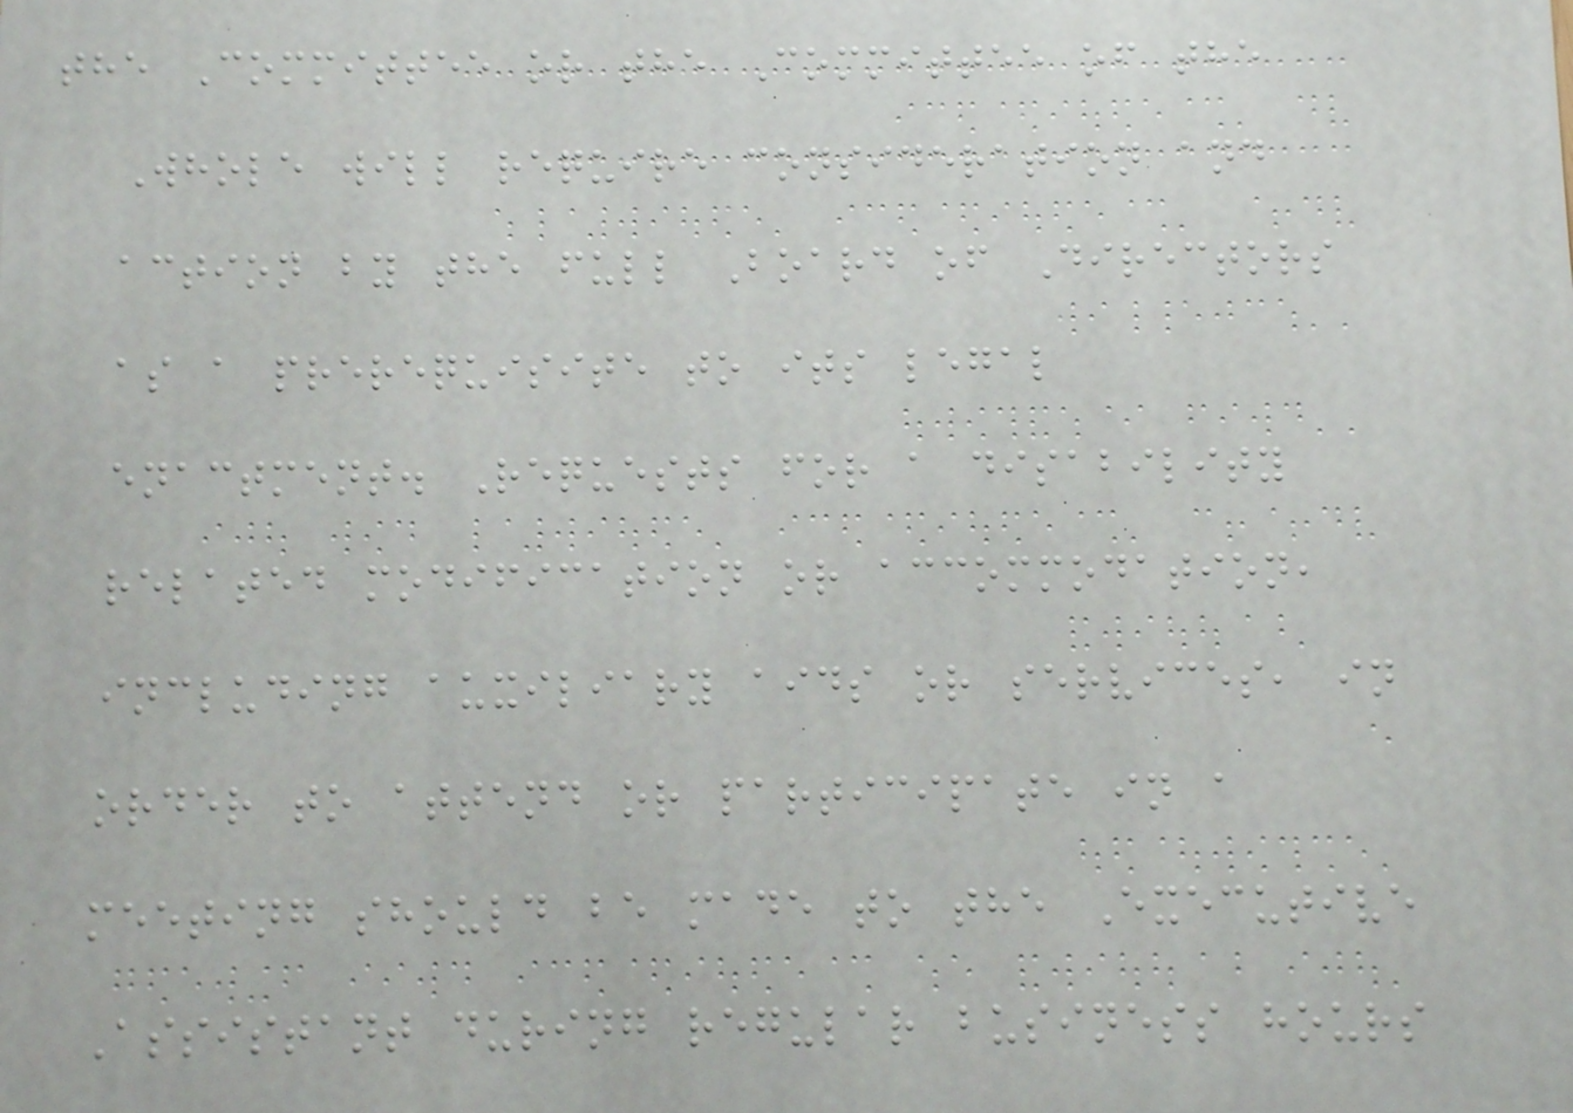the Committee or the Committee of the
Whole will require consideration and
action by the full Board of Directors
as a prerequisite to its legal
enactment. Requests for a disability
related modification or accommodation,
including auxiliary aids or services, in
order to attend or participate in a
meeting should be made to the Executive
Assistant during regular business hours
